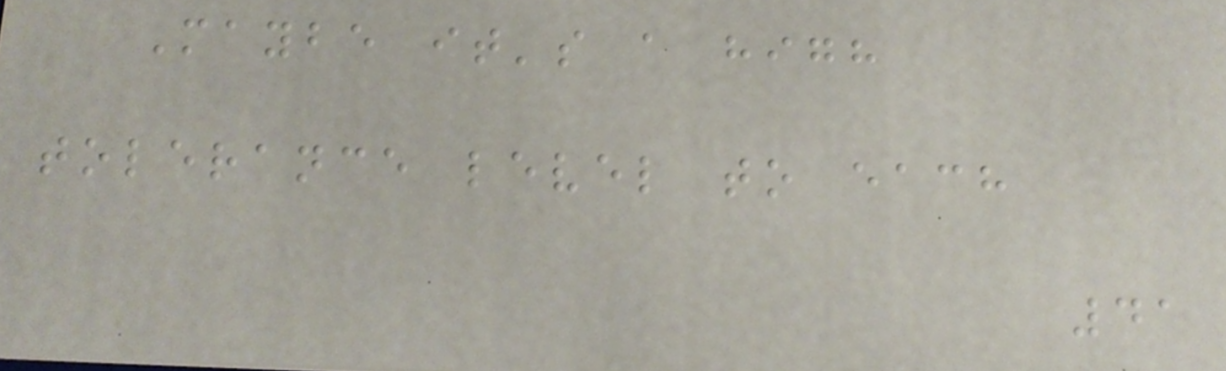Maybe it's a high
tolerance level to each
41
